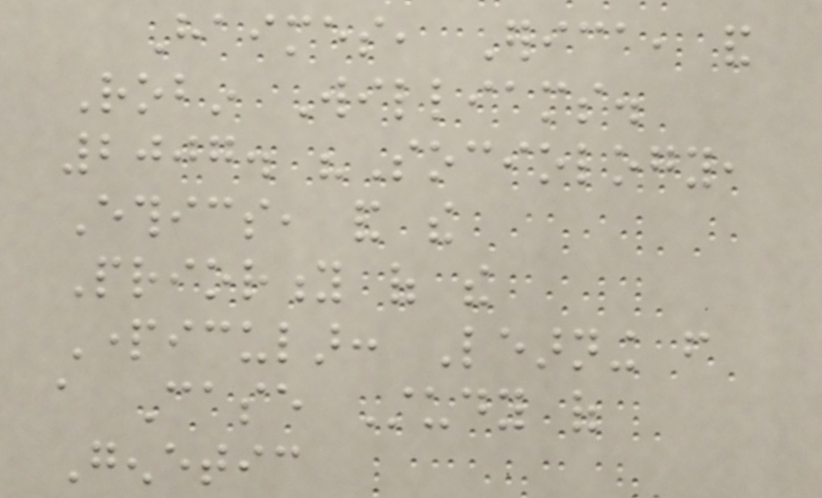Haimes, Erica, and
Robin Williams.
2007. "Sociology,
Ethics, and the
Priority of the
Particular: Learning from
a Case Study of
Genetic
